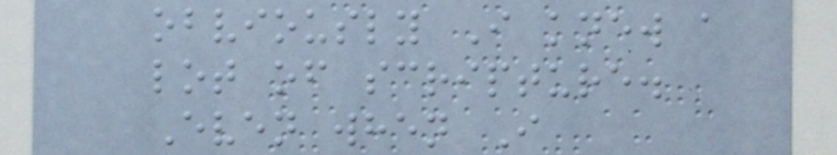obviously I knew a
lot of scripture.
Even when I
